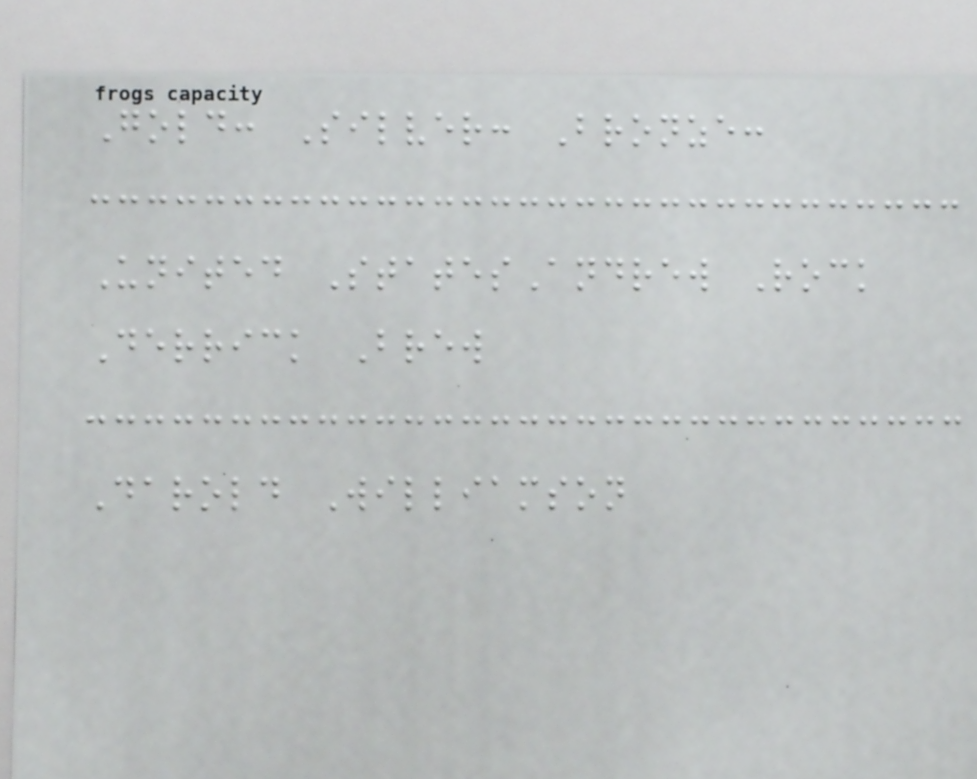Gold: Silver: Bronze:
United StatesAndrew Rock
Derrick Brew
Darold Williamson
